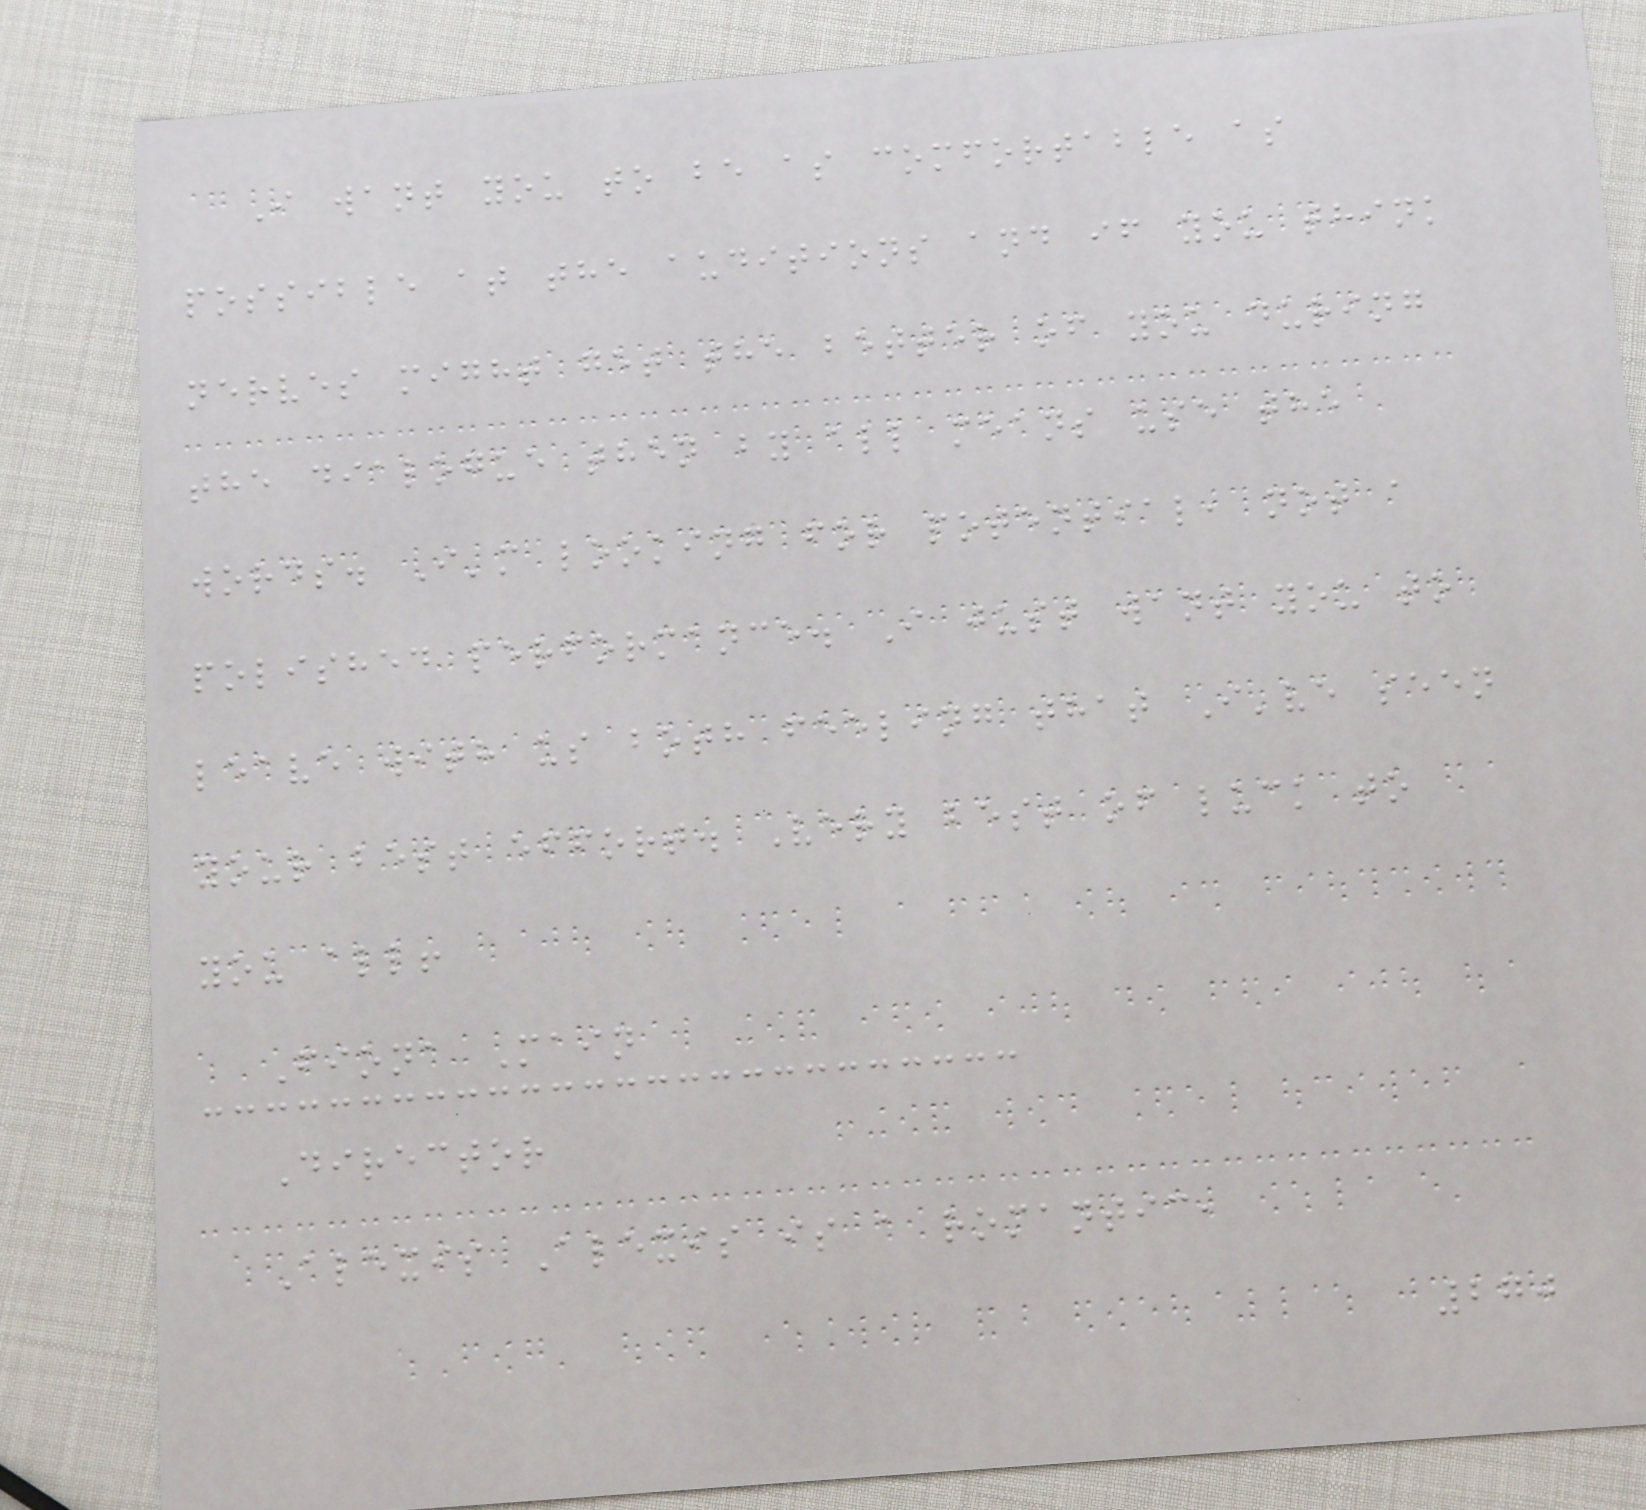I want you to be as comfortable as
possible at the auditions and if you think
nerves might get the better of you during
the dialogue then by all means use the
words. I'm looking for potential, not a
polished performance. I just want you to
leave with us both feeling that I've seen
your best effort. Very best of luck to
you all!
Fiona Main
Director
Alexis Alexis is a romantic,
270
